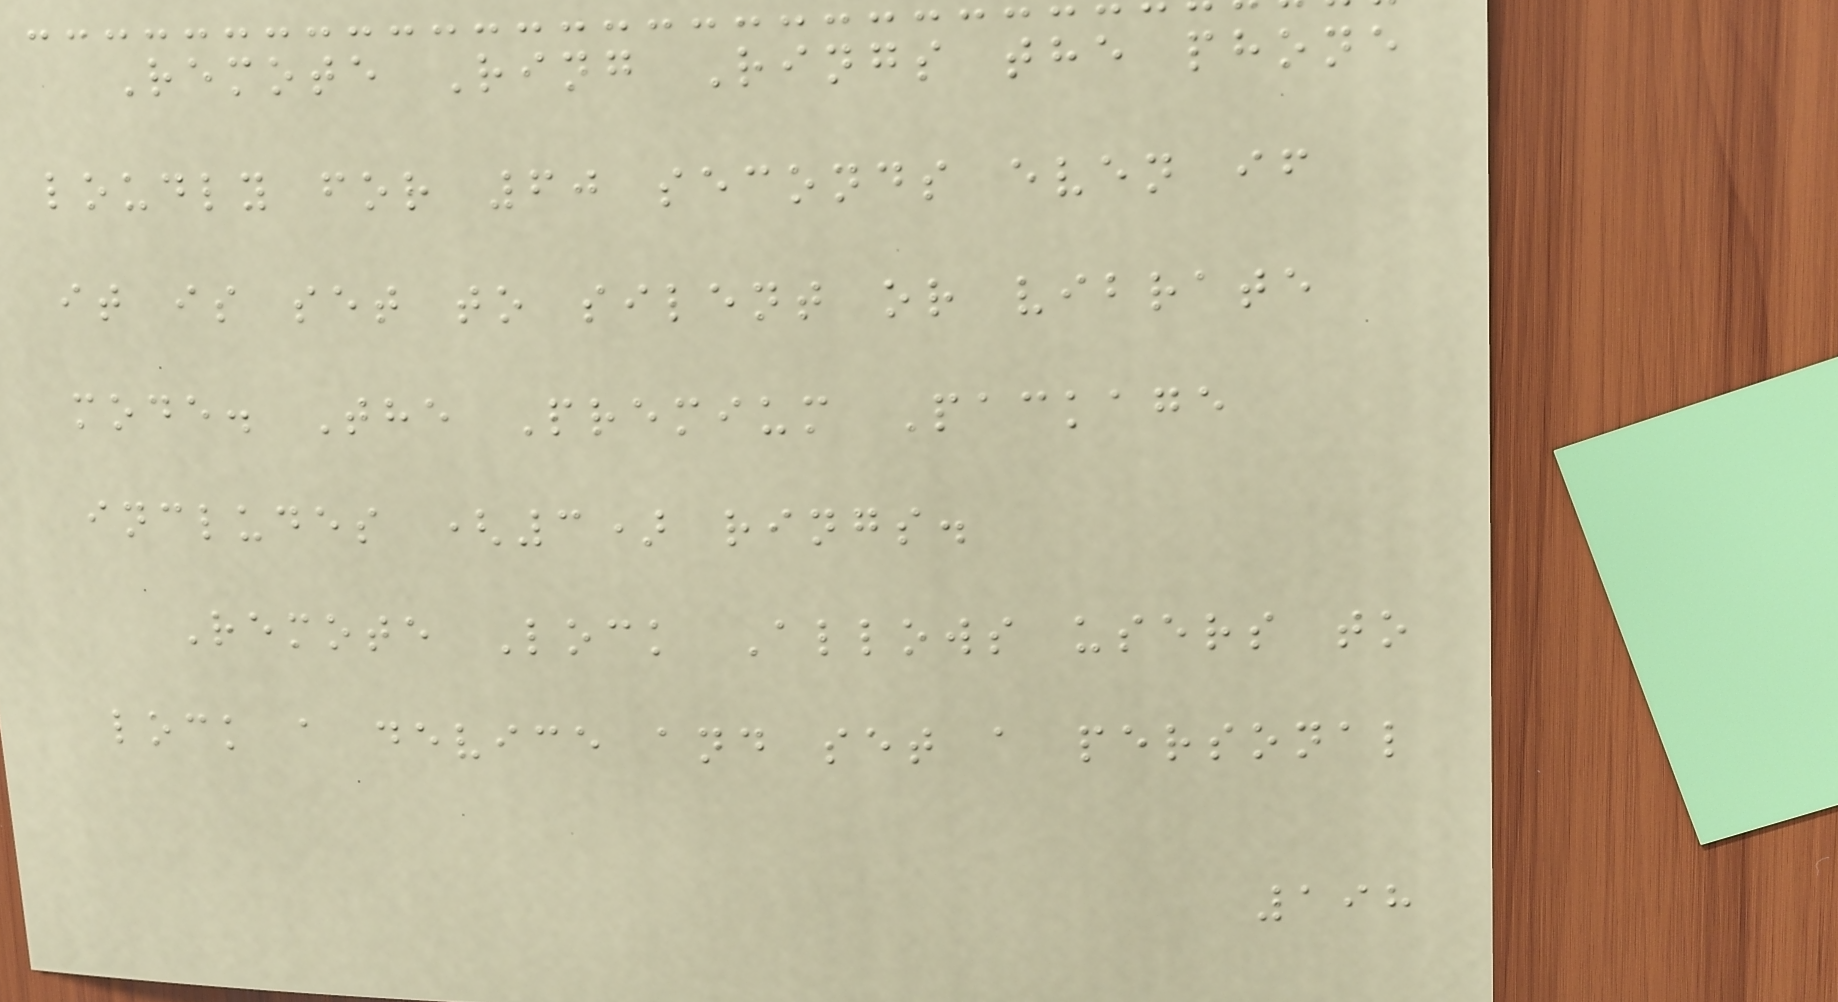Remote Ring Rings the phone
loudly for 60 seconds even if
it is set to silent or vibrate
mode. The Premium Package
includes (3) rings.
Remote Lock Allows users to
lock a device and set a personal
198
